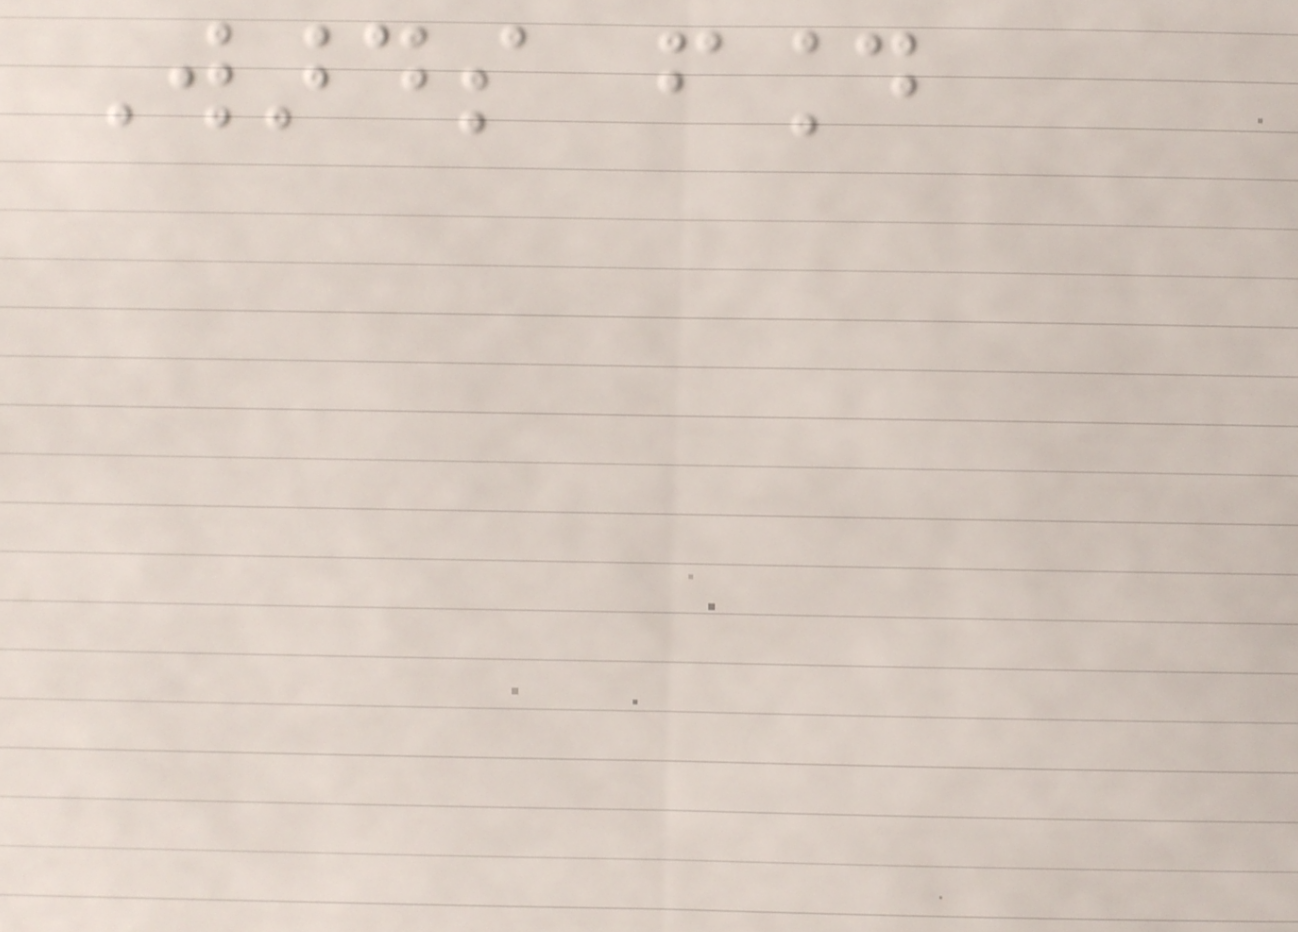Wards found
